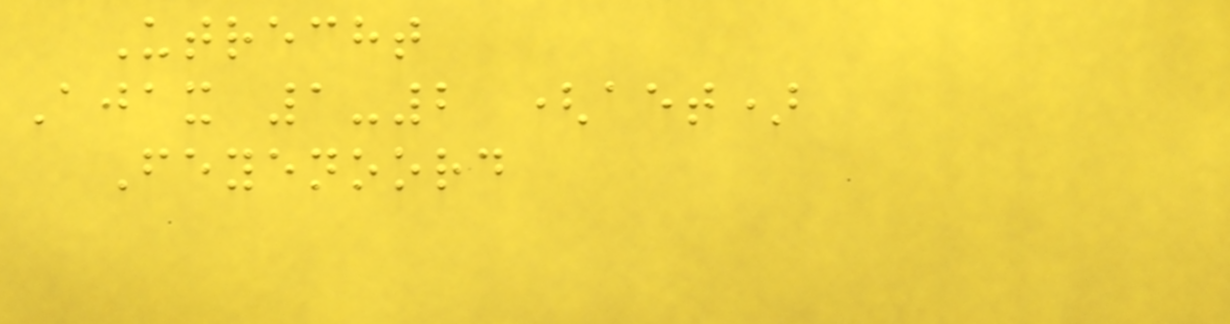Utrecht
Ajax 1-2 (aet)
Feyenoord
